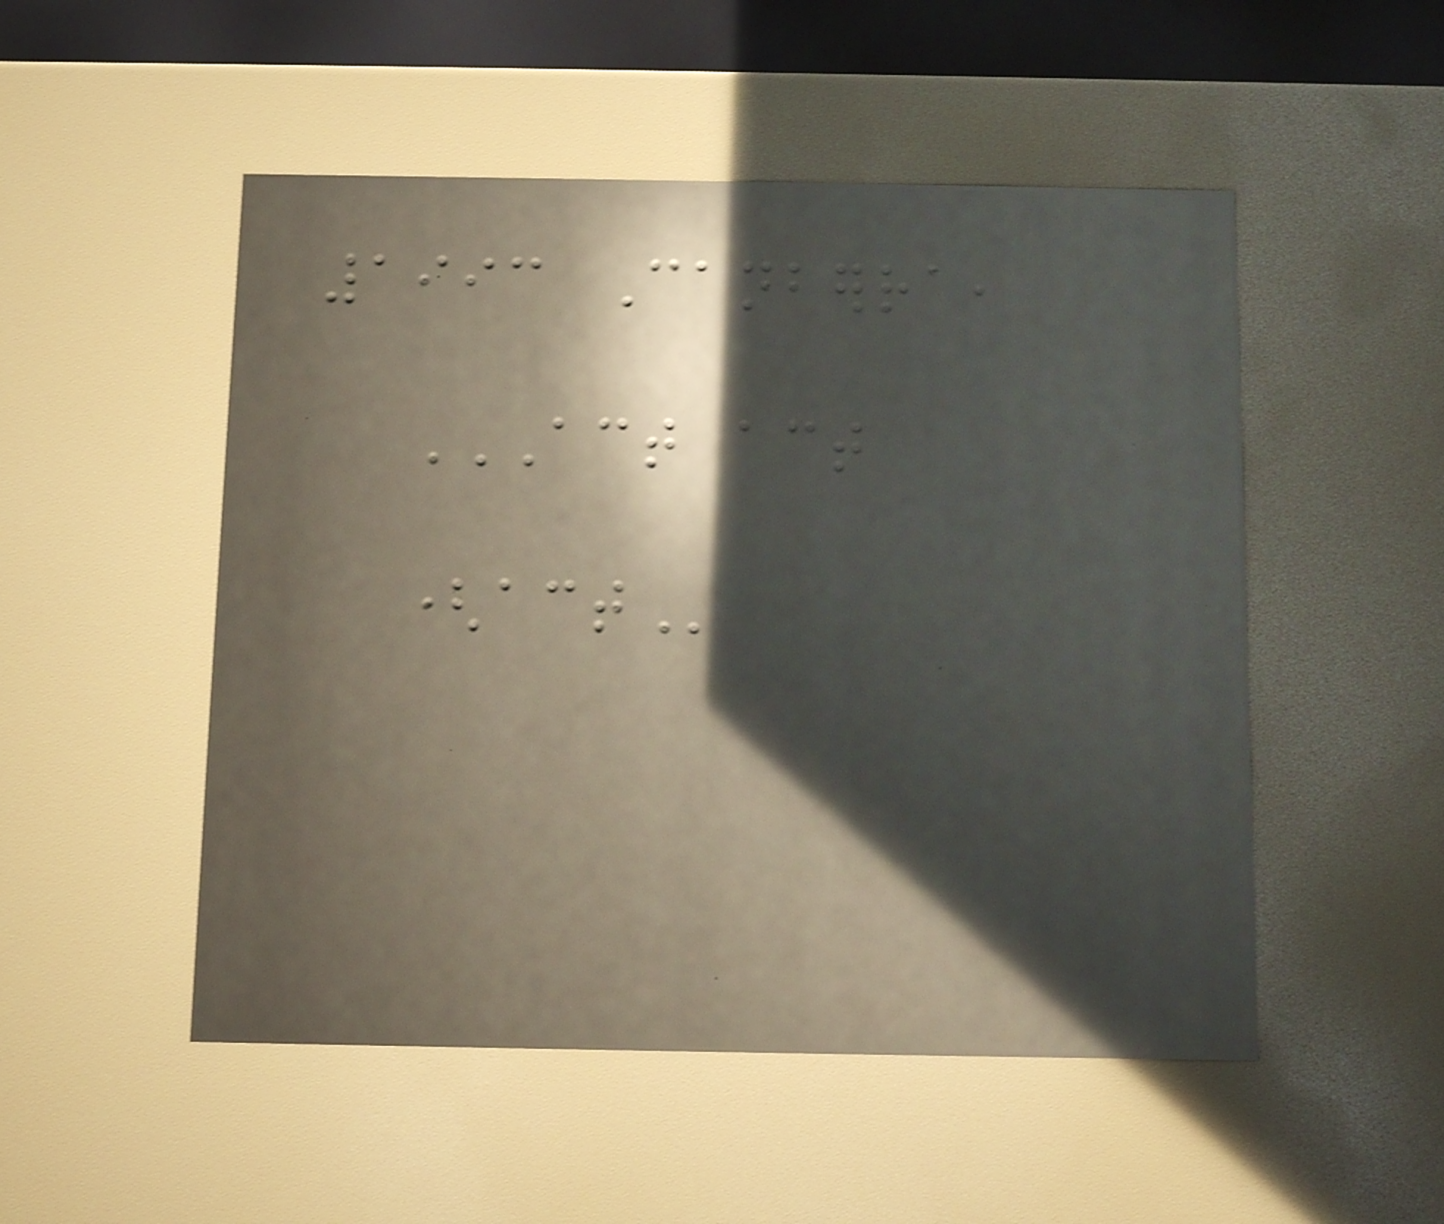1993 Canberra,
ACT ACT
(ACT
